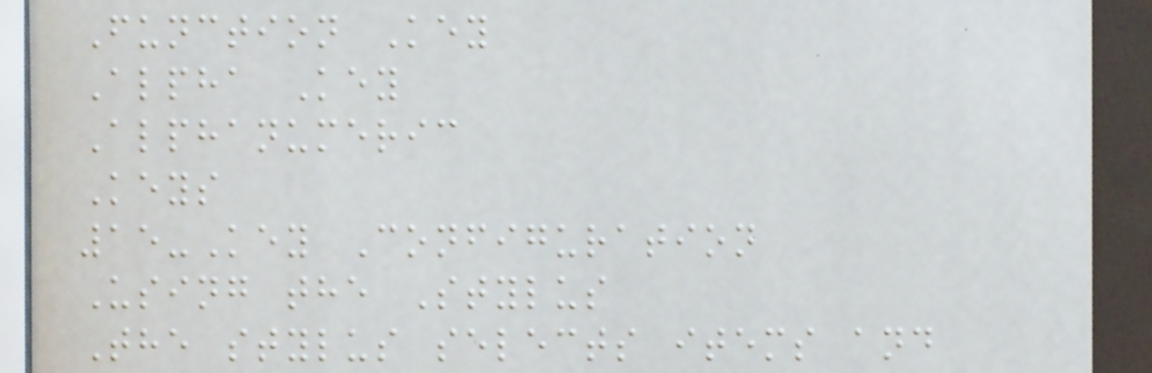Function Key
Alpha Key
Alphanumeric
Keys
15-Key Configuration
Using the Stylus
The stylus selects items and
